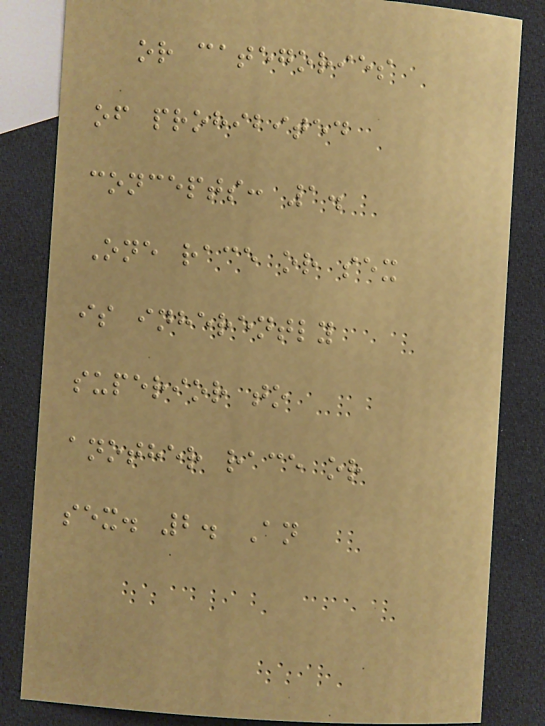or categories
of prohibited
concepts: 1.
One race or sex
is inherently
superior to
another race or
sex. 2. An
